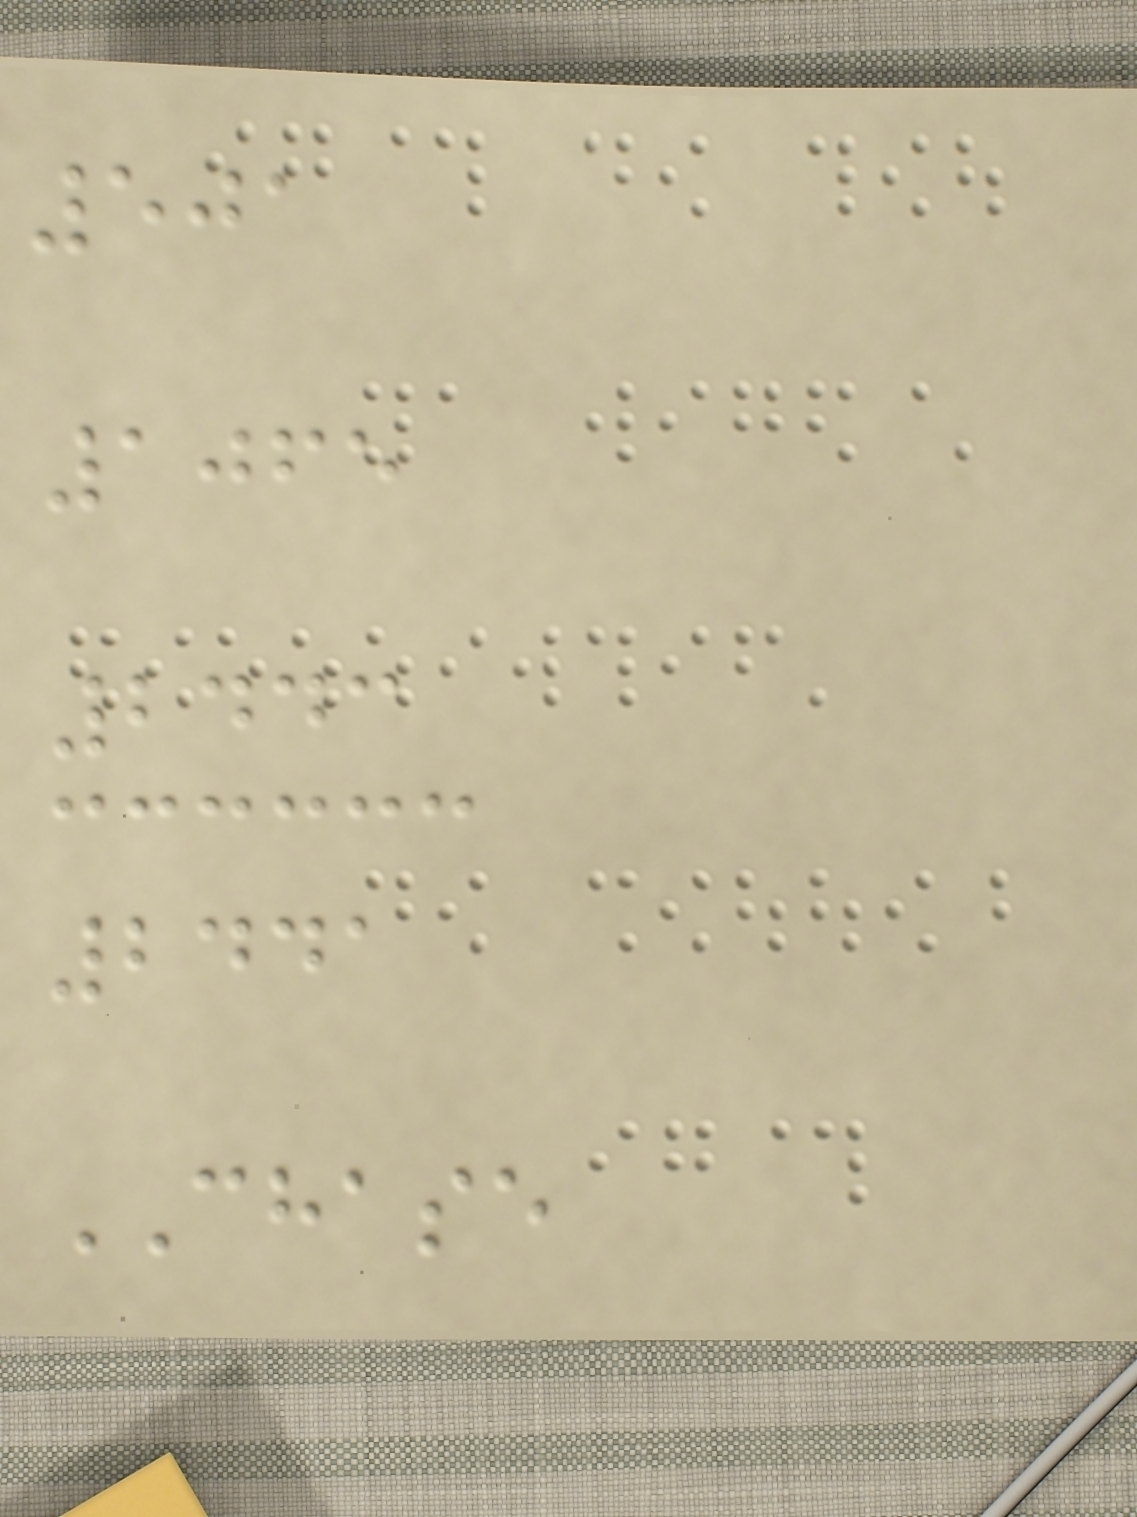501
1065
2443
2441
CHASE
